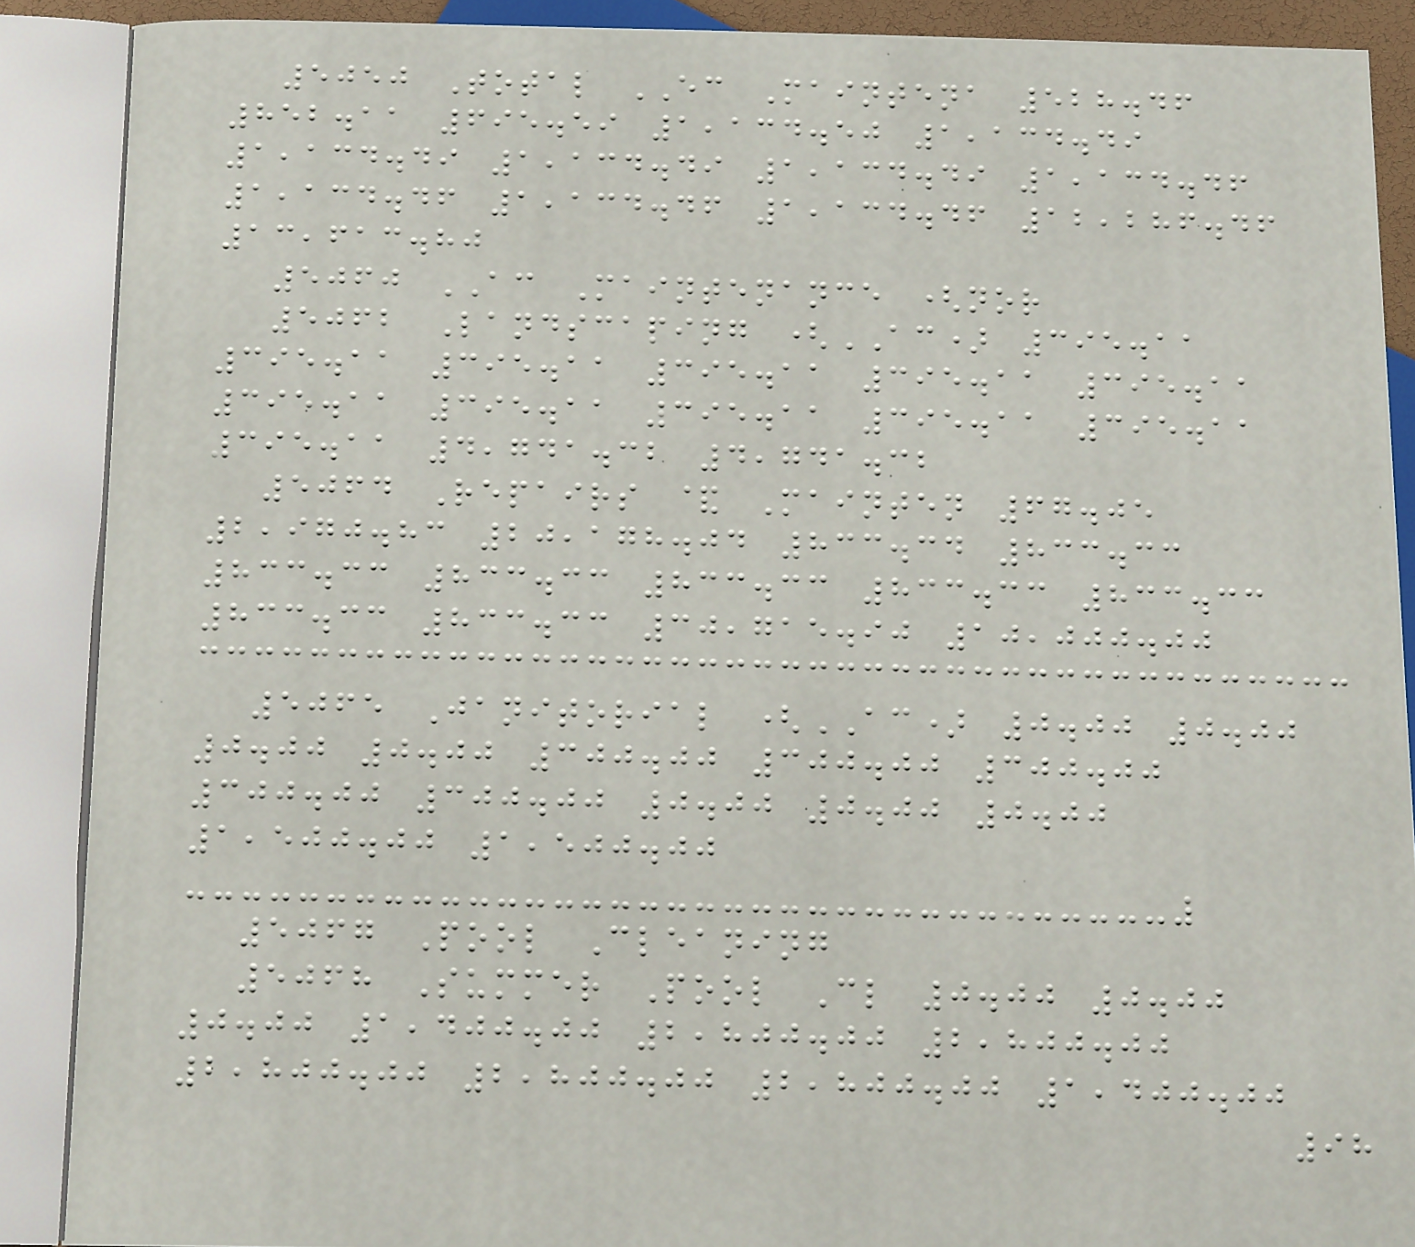5050 Total EC Maintena 528.46
852.11 695.59 1,134.50 1,134.49
1,134.49 1,134.49 1,134.49 1,134.46
1,134.46 1,134.46 1,134.46 12,286.46
13,613.80
5060 AC Maintenance (nor
5062 Landscaping (AC) 395.11
395.11 395.11 395.11 395.11 395.11
395.11 395.11 395.11 395.11 395.11
395.11 4,741.32 4,741.32
5064 Repairs & Mainten 67.05
2,970.83 20,178.04 833.34 833.33
833.33 833.33 833.33 833.33 833.33
833.33 833.33 30,715.90 10,000.00
5065 Janitorial (AC) 0.00 0.00
0.00 0.00 300.00 300.00 300.00
300.00 300.00 0.00 0.00 0.00
1,500.00 1,500.00
5067 Pool Cleaning
5068 Summer Pool Cl 0.00 0.00
0.00 1,400.00 2,800.00 2,800.00
2,800.00 2,800.00 2,800.00 1,400.00
98
